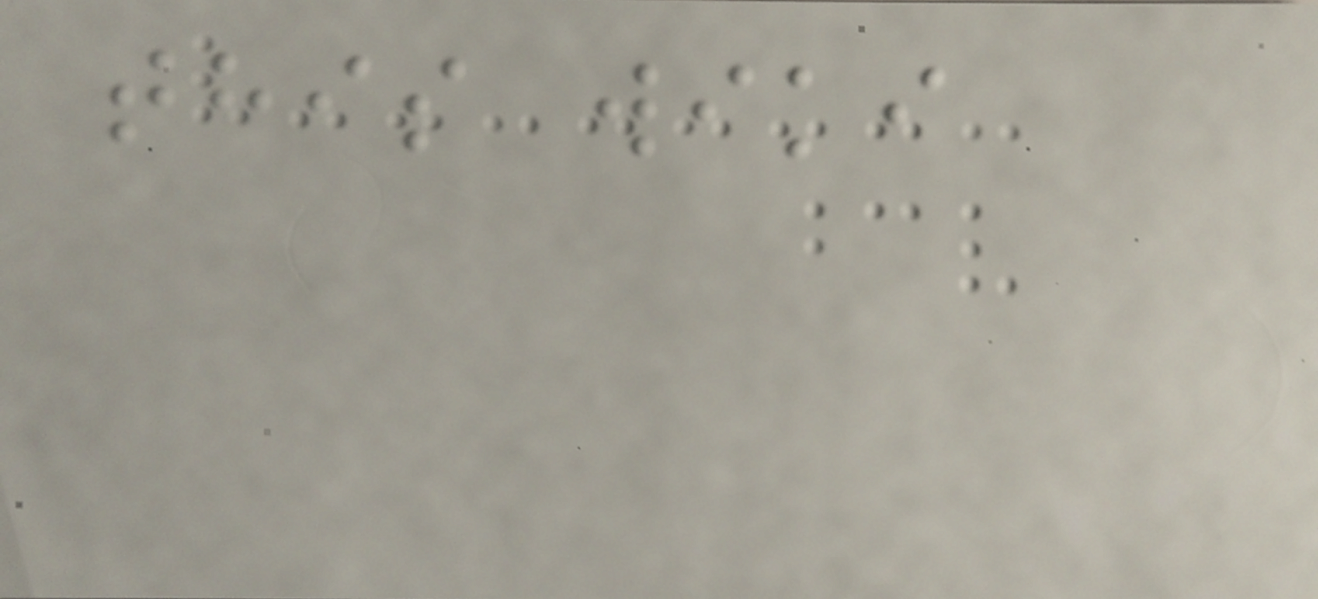this wiki
